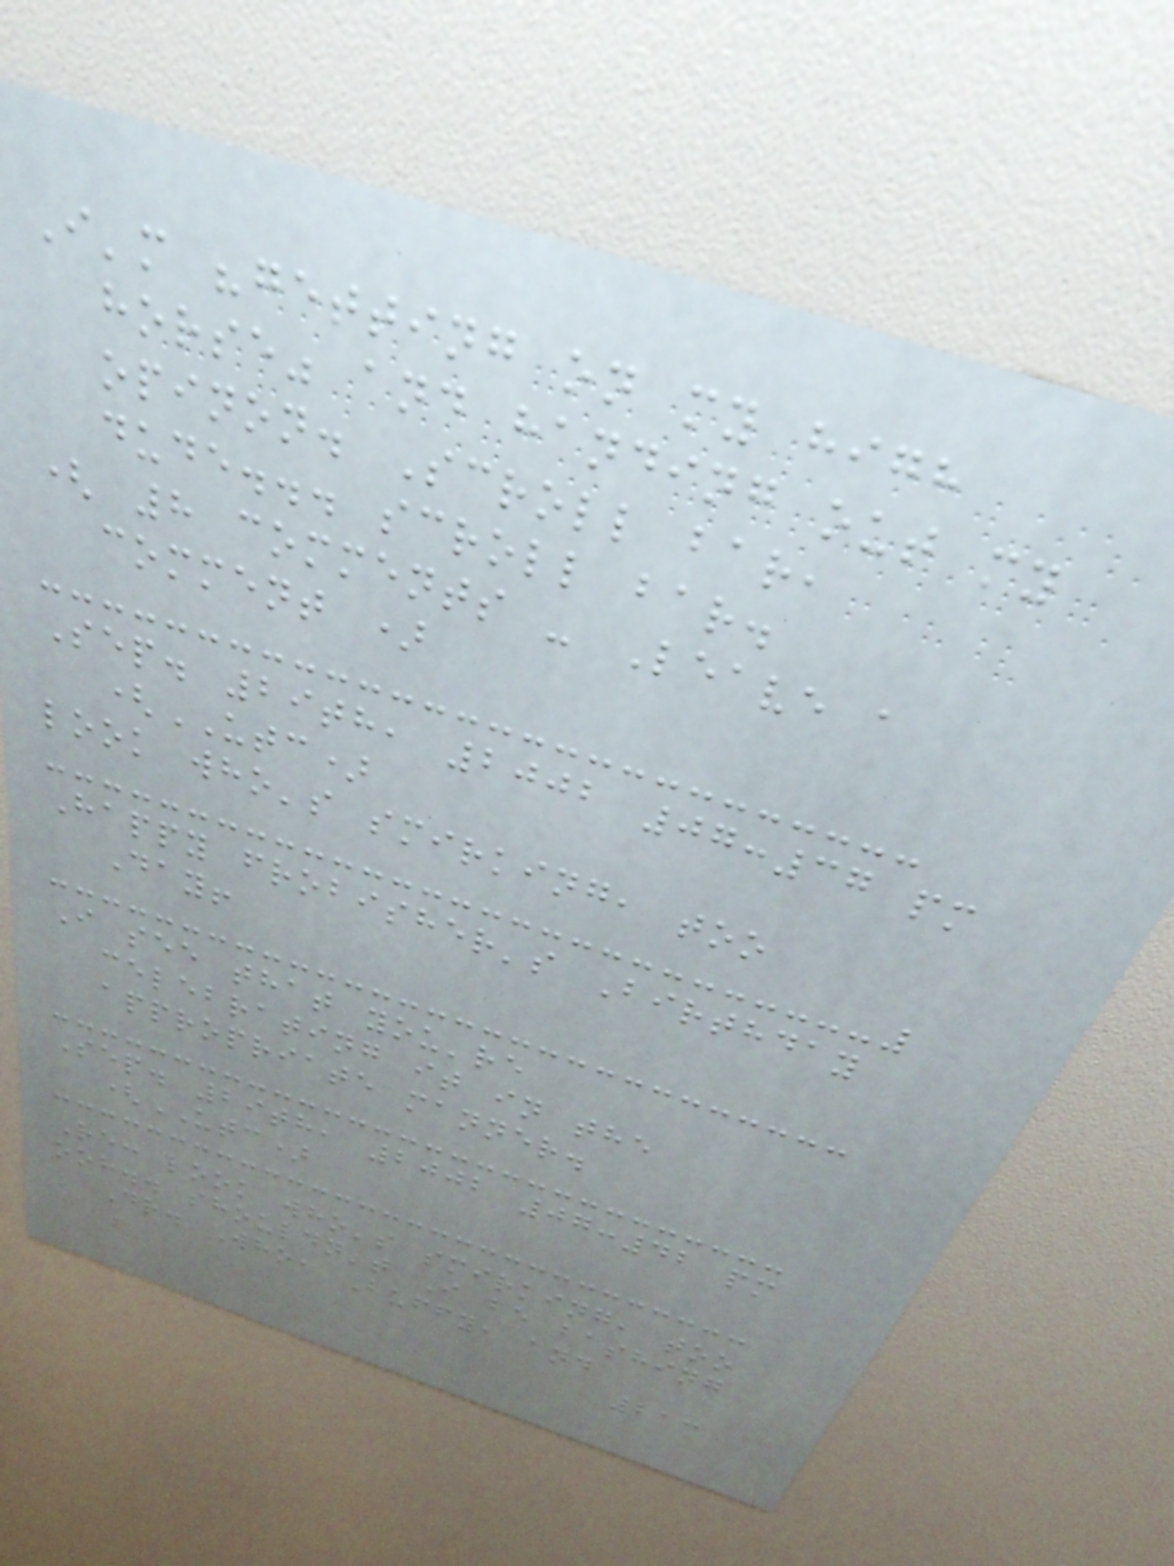I'm "getting on my high
horse" and handing out my
opinon. Scroll bar,
dude... scroll bar.
( 8 comments - Leave a
comment )
Sep. 29th, 2002 07:37 pm
(UTC)
look who's smirking, too
Happy frobisher's Birthday
Day!
I see that you're
celebrating it in the
appropriate manner.
Sep. 29th, 2002 07:42 pm
(UTC)
Re: look who's smirking, too
ooh.. shouldn't I be bashing
Dr. Who, Buffy, and
213
